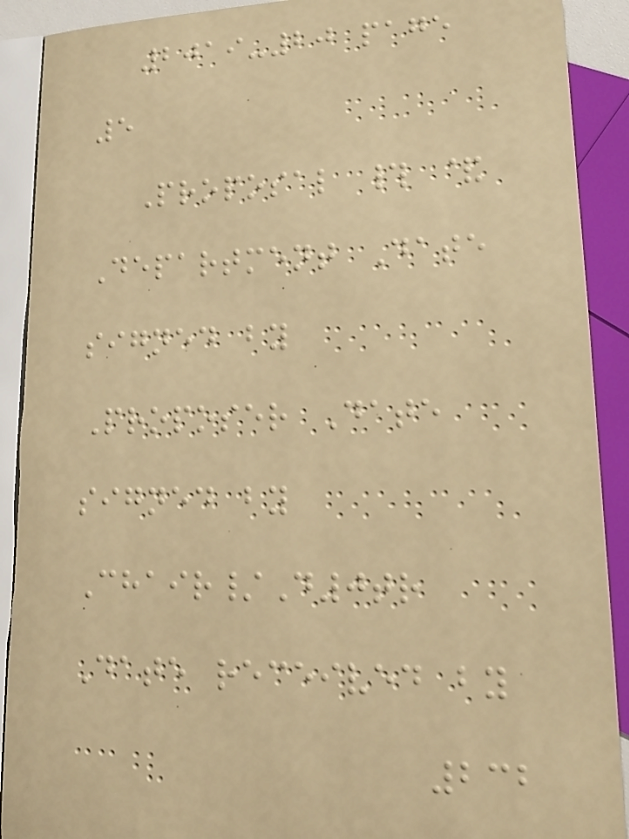2019-20 page
5
Proposal # &
Department Date
signed by
Proposer Date
signed by
Chair/D0tr
Date received by
232
